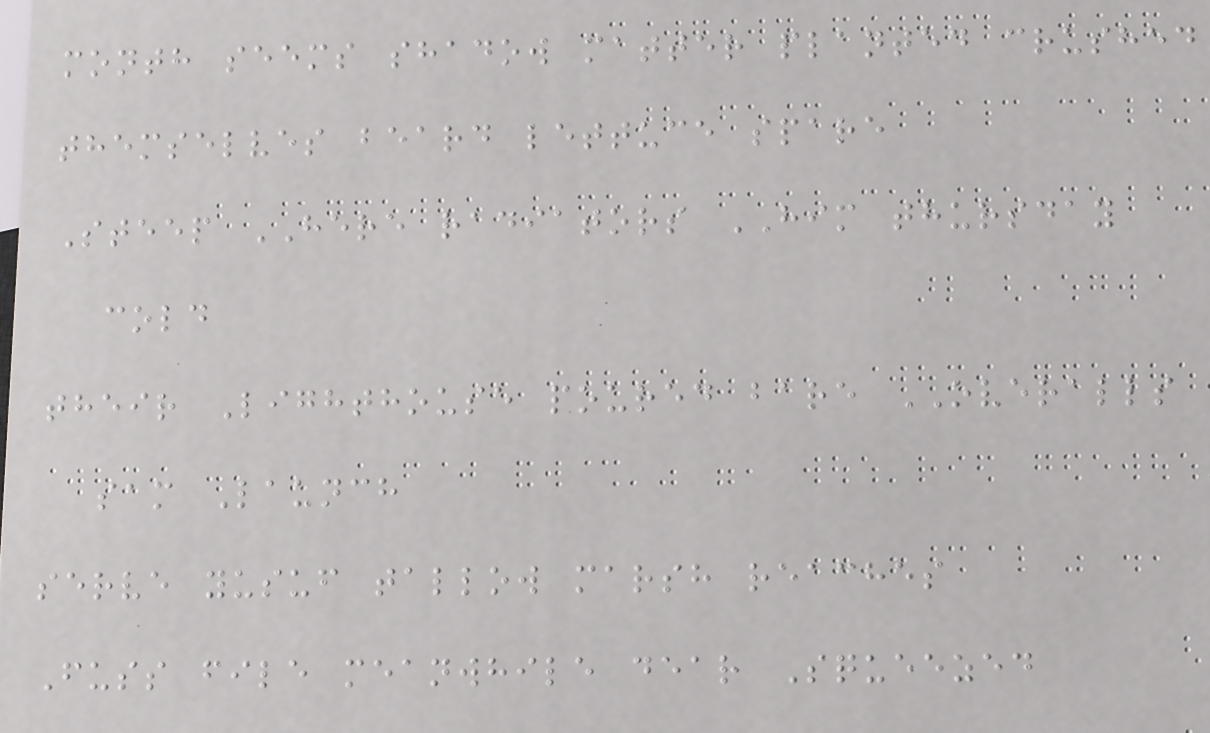month seems shadow matter planted crushed
themselves beard lettuce spare
Steep HERE radiators HIM thursday
cold
their Lighthouse poured bare OVERALLS
sam Launch
serve yusuf tallow marsh reaches
Fuss file meanwhile dear Squeezed
